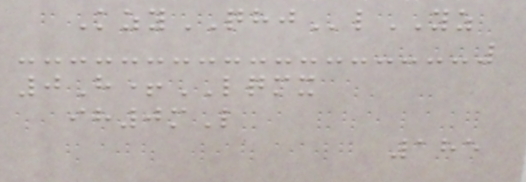KzyQHJlYZ
0H+LQMX
ih0mL
185
